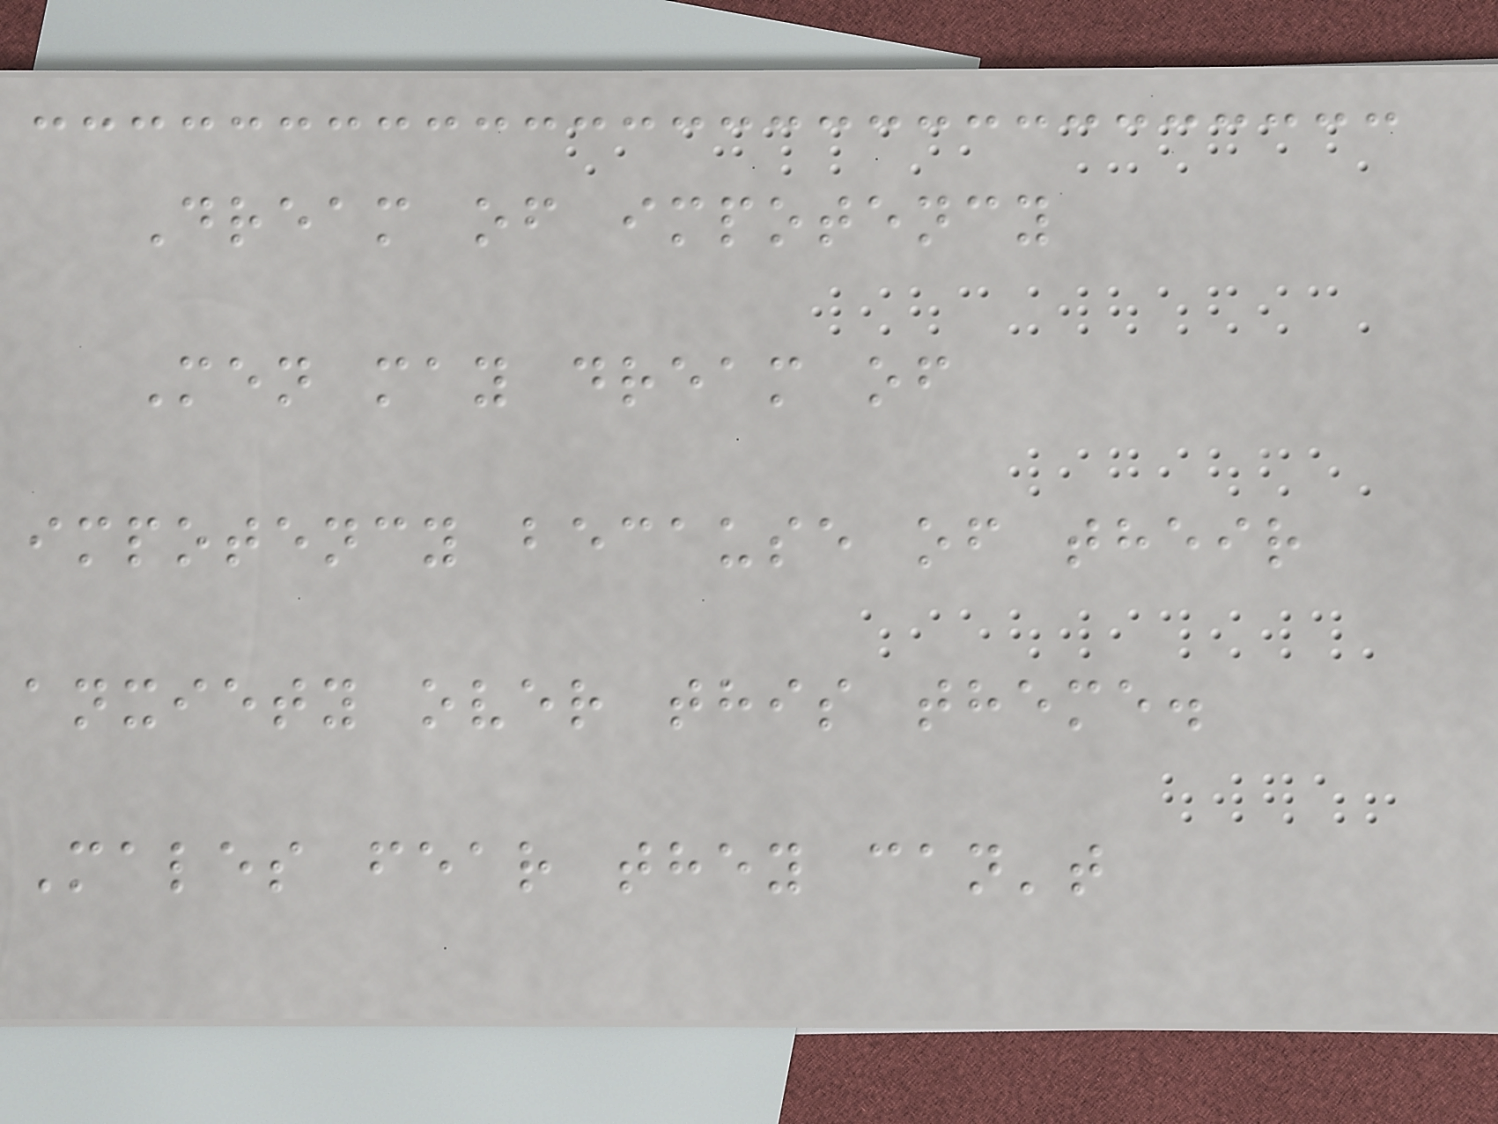Dream of impotency
Men may dream of
impotency because of their
anxiety over this theme.
Males fear they can't
